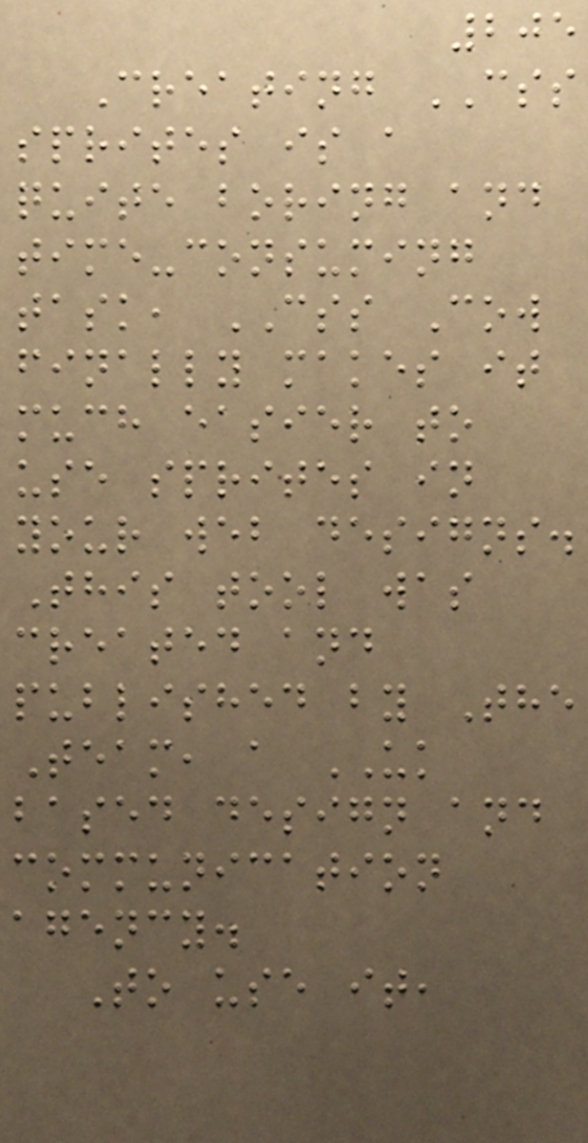205
Creating CSS
sprites is a
quite boring and
time-consuming
task, CSS Cow
finally makes it
much easier to
use sprites in
your web designs.
This tool was
created and
published by The
Team, a UK
based design and
communication
agency.
To use it,
